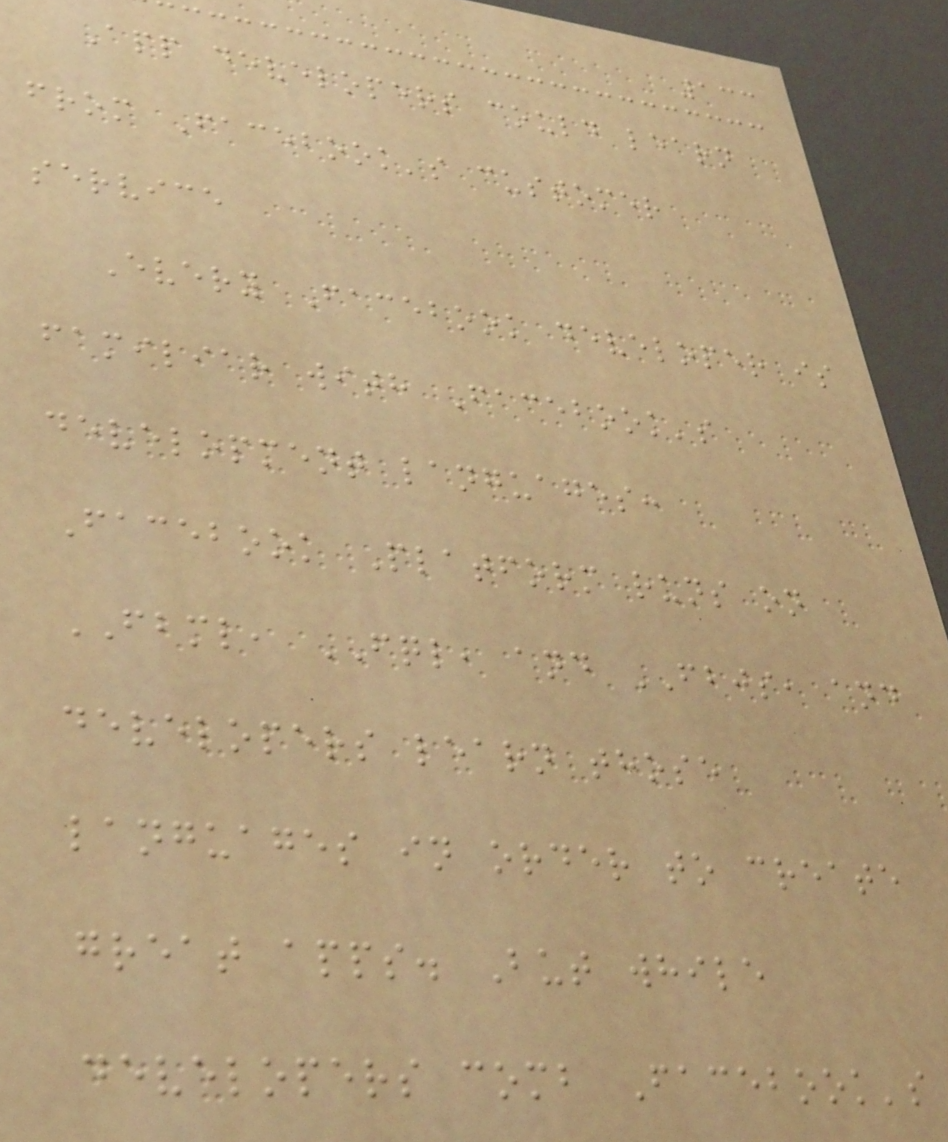133
App developers could learn
from Facebook's customer
service
Every Facebook developer is
familiar with Facebook's
development languages:
Facebook Platform runs on
FBML, FQL, and FBJS, and
developers learn those
languages in order to create
great apps. But while
developers comb Facebook's
